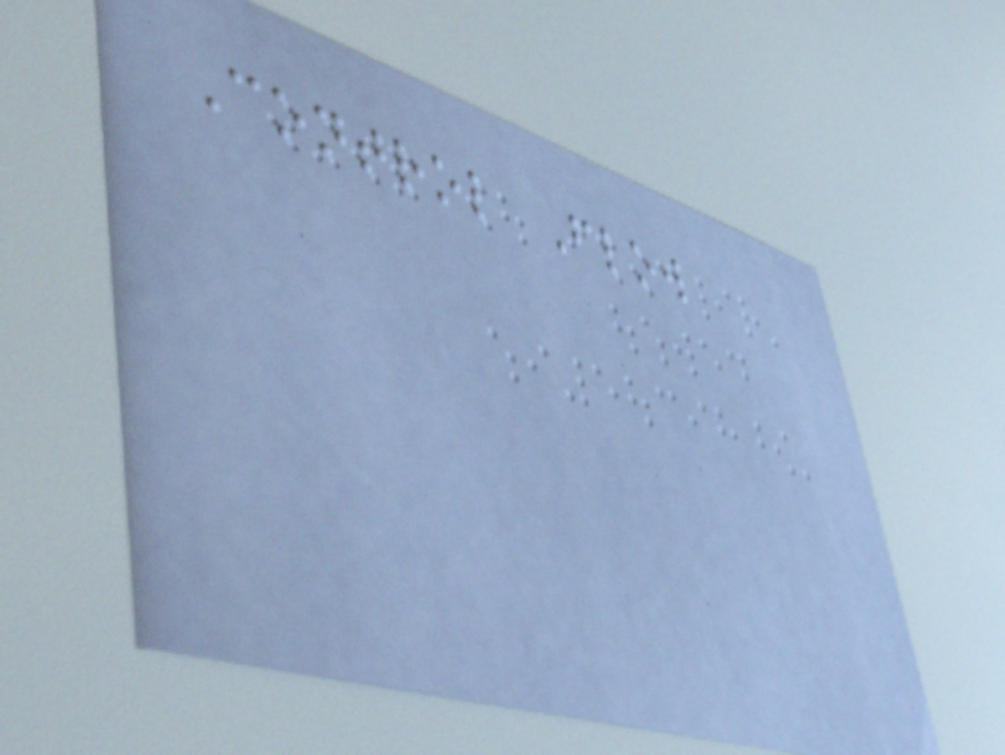Control Flow
